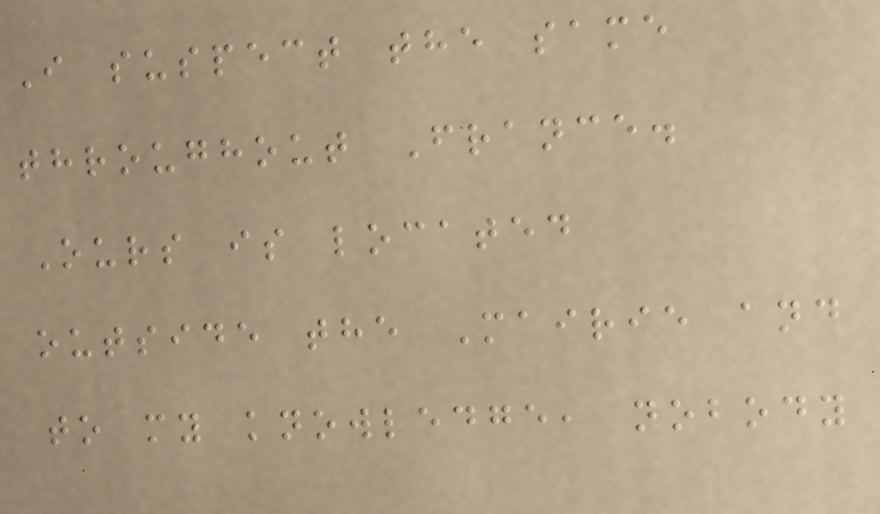I suspect the same
throughout France.
Ours is located
outside the Mairie and
to my knowledge, nobody
